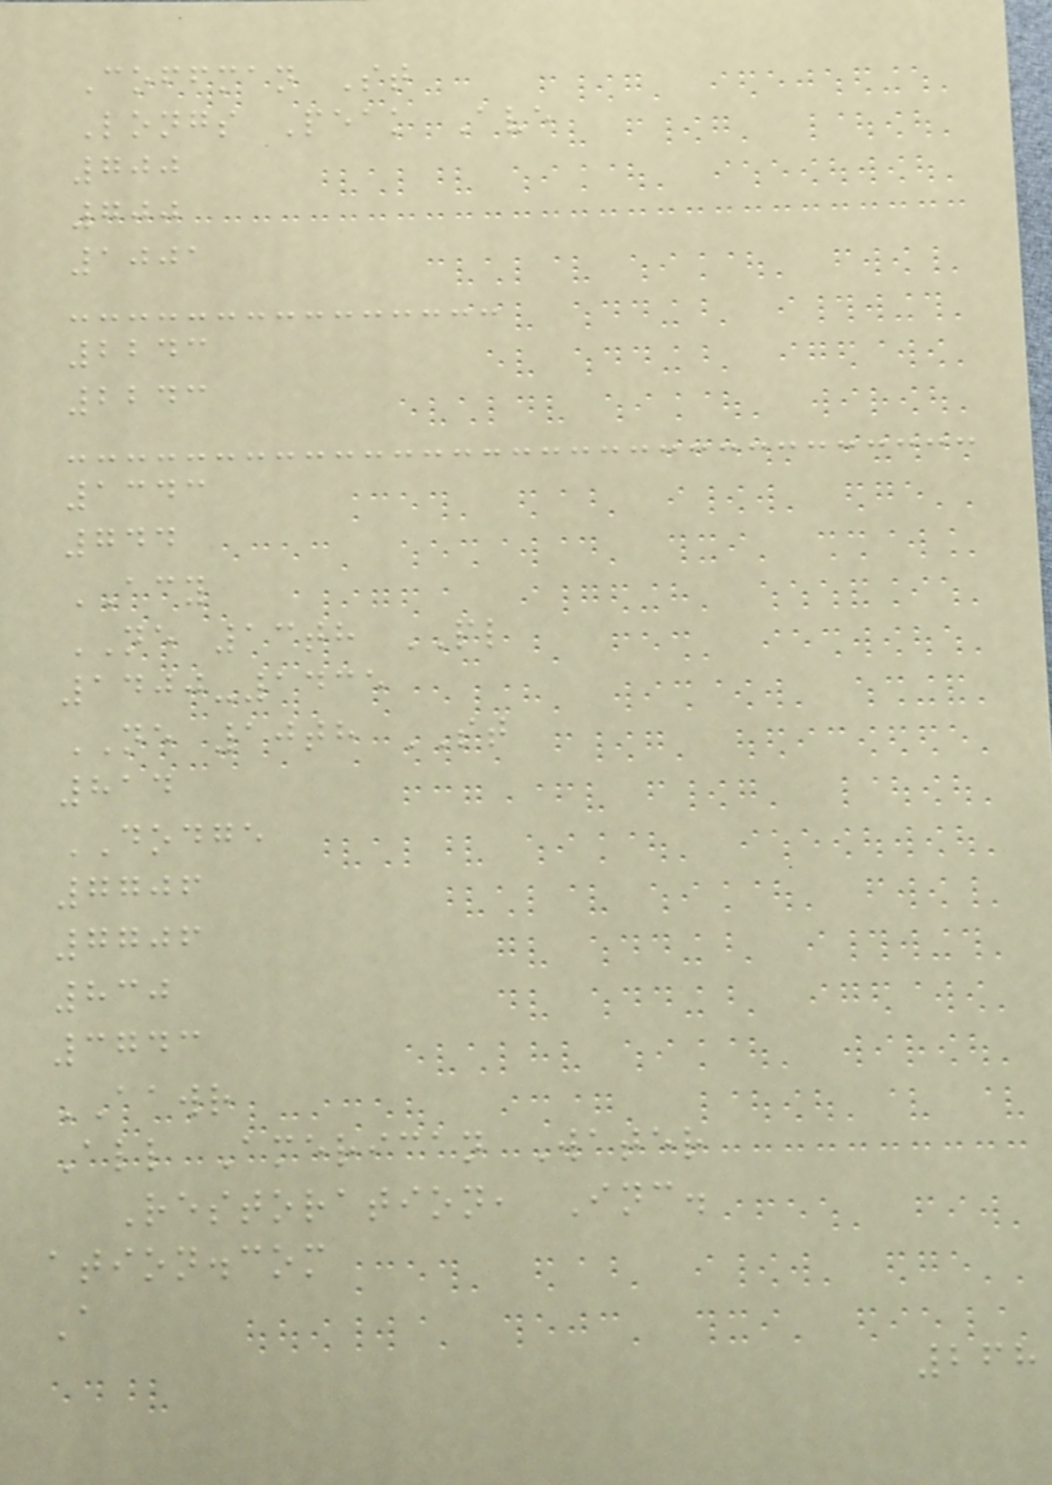Coffman St
Longs Peak Ave
700
700
1001
2243
2243
1343
744
ACY
NE 13th PL
1400-1435
NE 10th ST
814
DODGE
7706
7706
830
3743
AAWR
All American Water
Restoration, Inc.
ation.com
A
268
